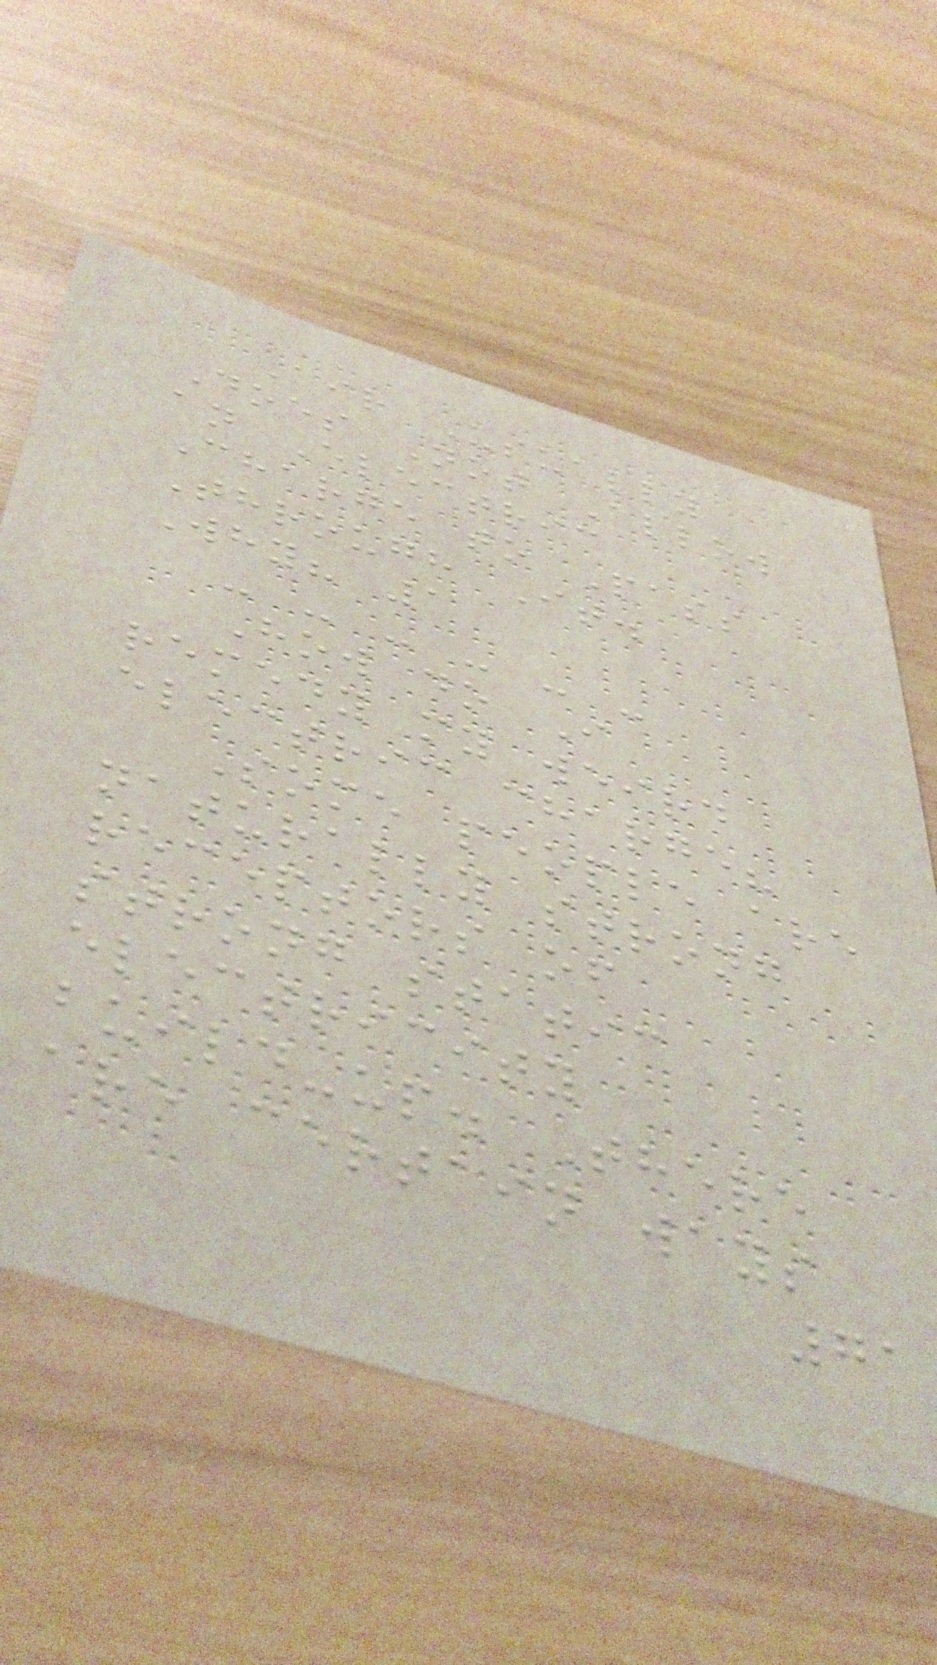Air Usually
Does Not Allow
an Electric
Charge to Pass
Through It.
Why? 1
- - - - - -
How do I
remedy my weird
electric charge?
Some people are
naturally strong
receptors of
strong static
electricity
build-up. There
are certain ways
71
